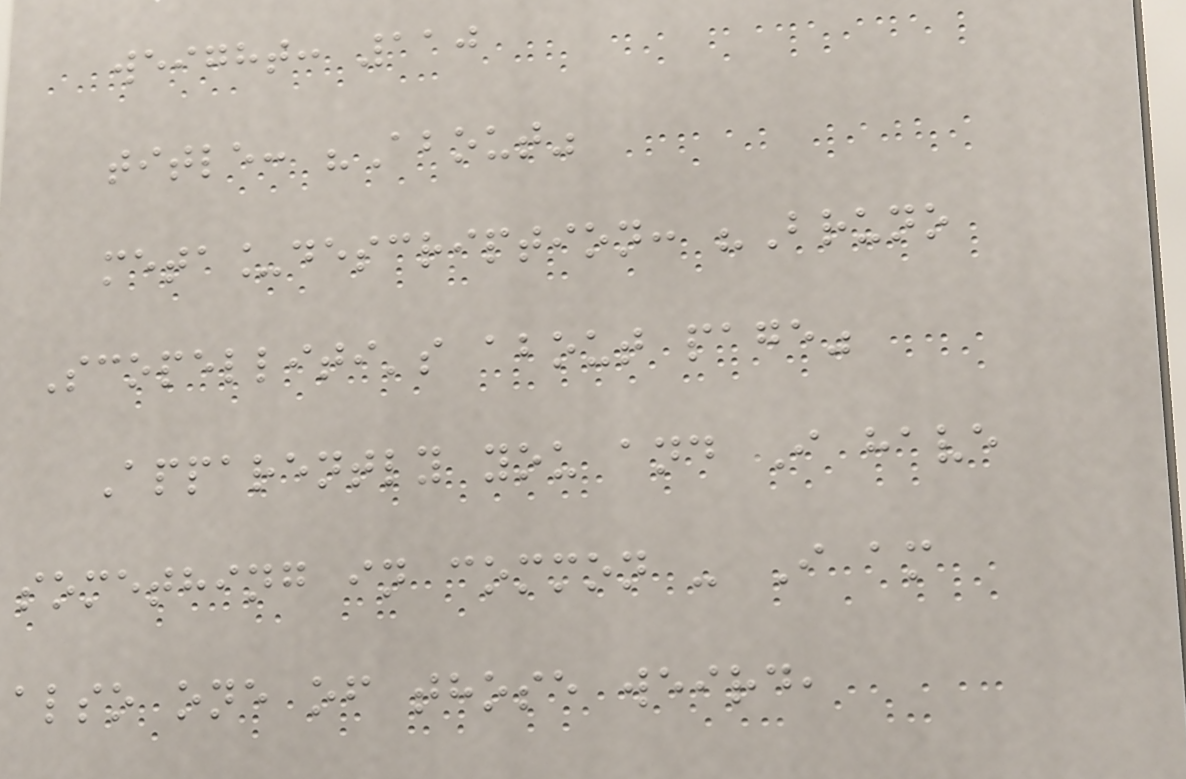weight: 110
title: "About"
meta_description: "Bruno
Scopelliti's about page"
Apparently you and I have
something in common - I am
also one of those weird,
